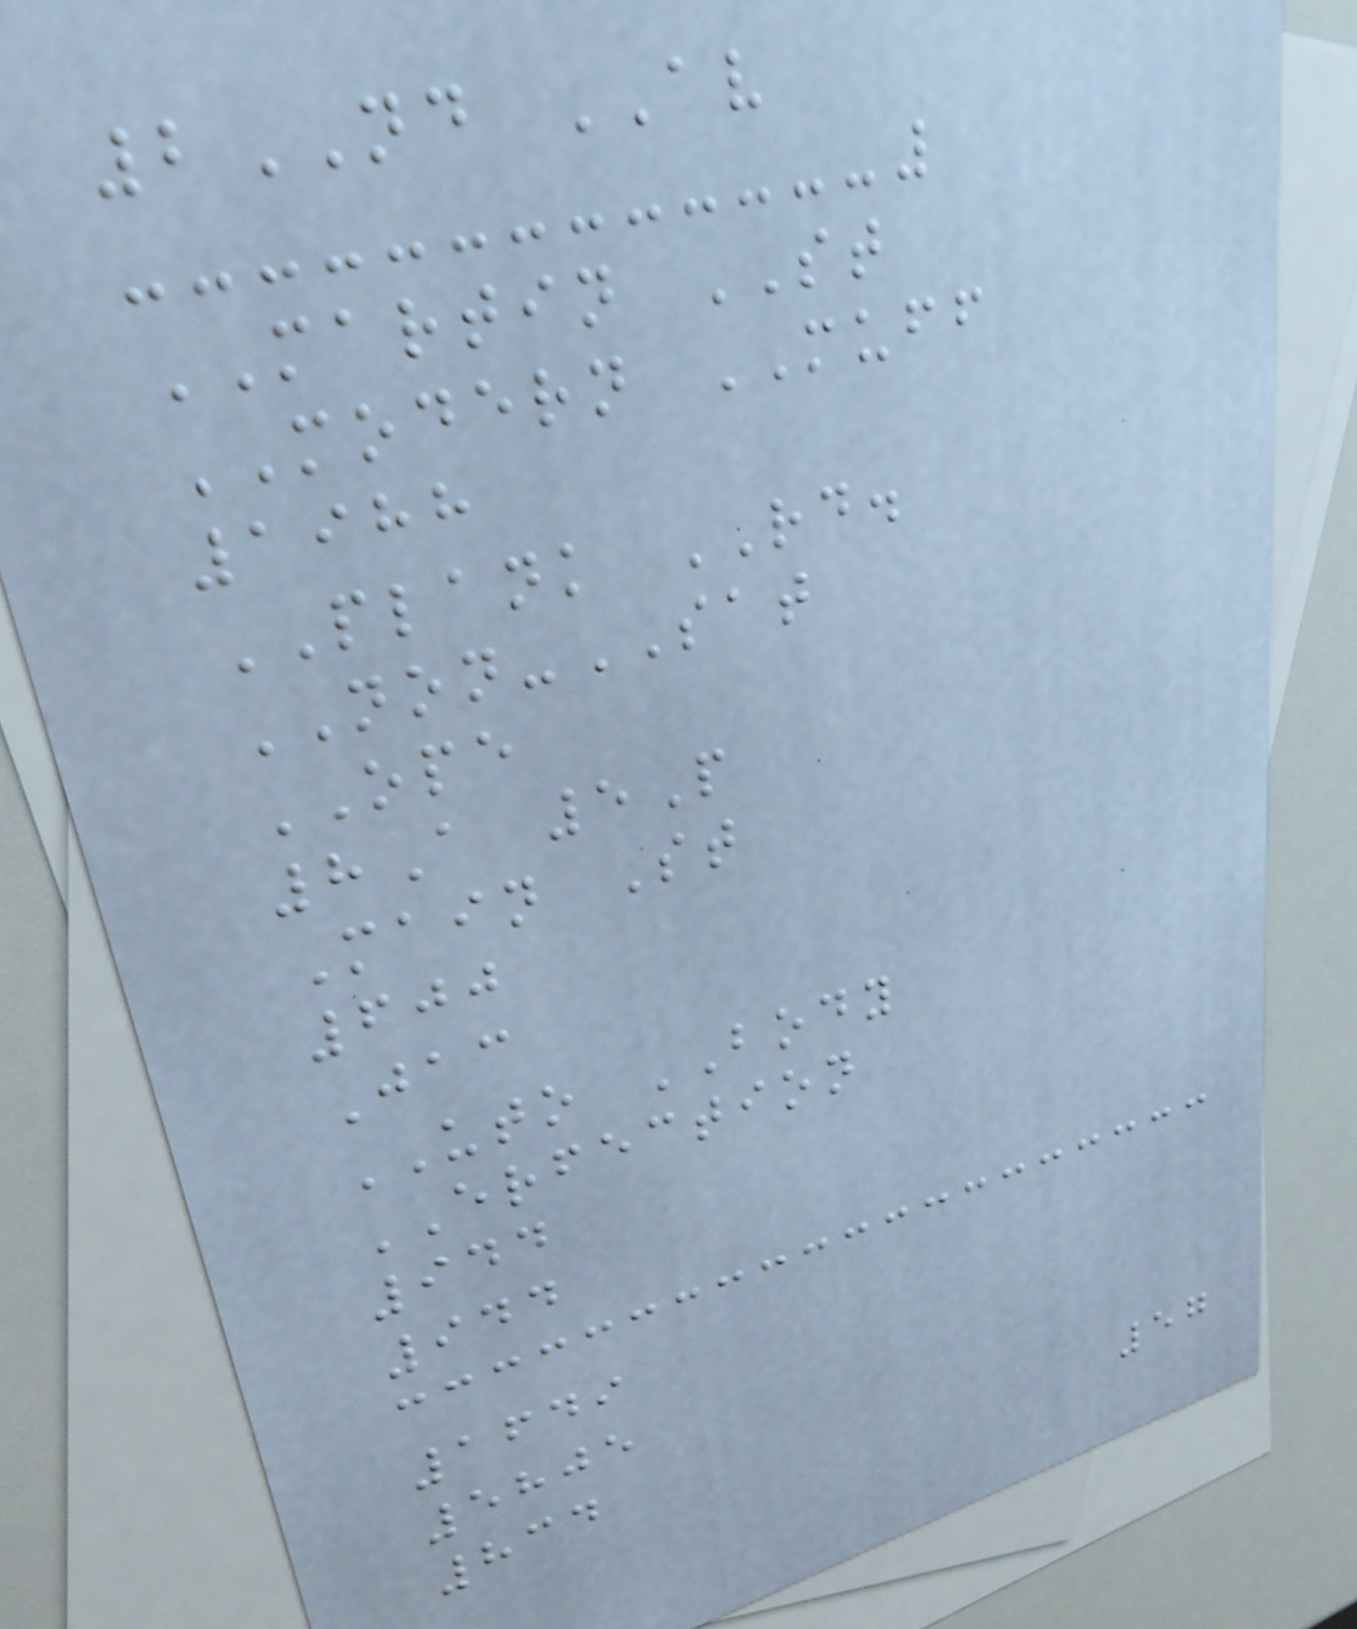2ND AV
MARTIN ST
MODERN MUFF
1988
PLANK RD.
NON-SAT
OPE
8A 5P
Main St
600
Jac
UTO BODY
ERFECTION
944
944
1649
5805
834
57
